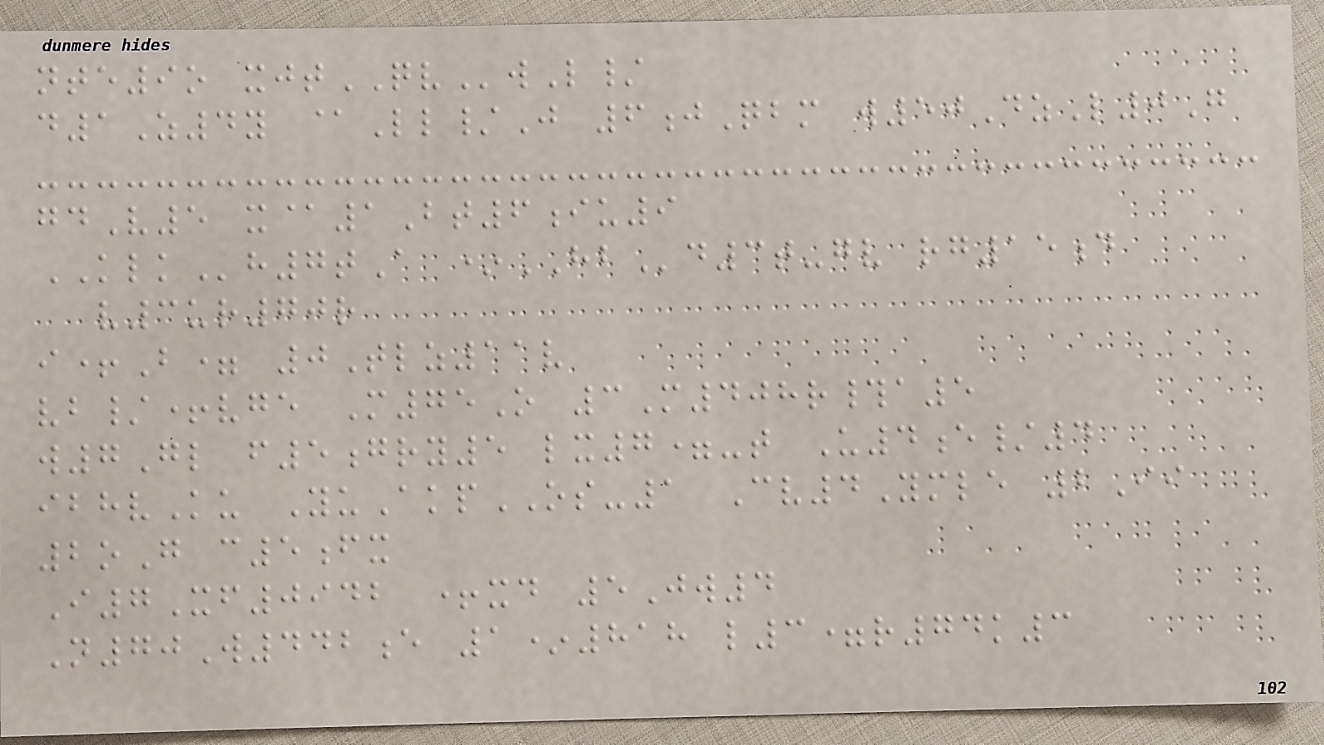nte9o xjtQVwL/
d1Z4y @Ll/J 6jQbm w50DzL0G
gdV5 x@1Bt6iu9
KLKh7tA *HBd3t-gv rg15d
v3ur70r
i+B= 0Tlz11v
vb/+vge M75O 3M408r#a5
w7Gl f5gry5 lx7=-t U4e/4
ibhvKu YuAkpOS-1 Cv4Ymle 2Ii
2oG c5fx
I7Xf0942 +xd 5Jw4
N70W442e 1*818 l3=r74k3
